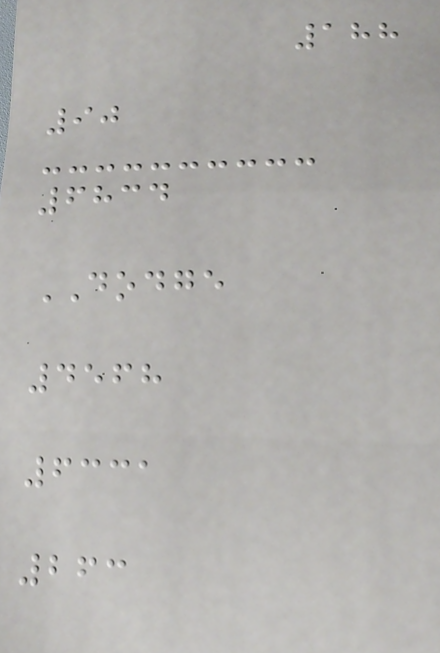188
90
6834
DODGE
4568
6331
263
